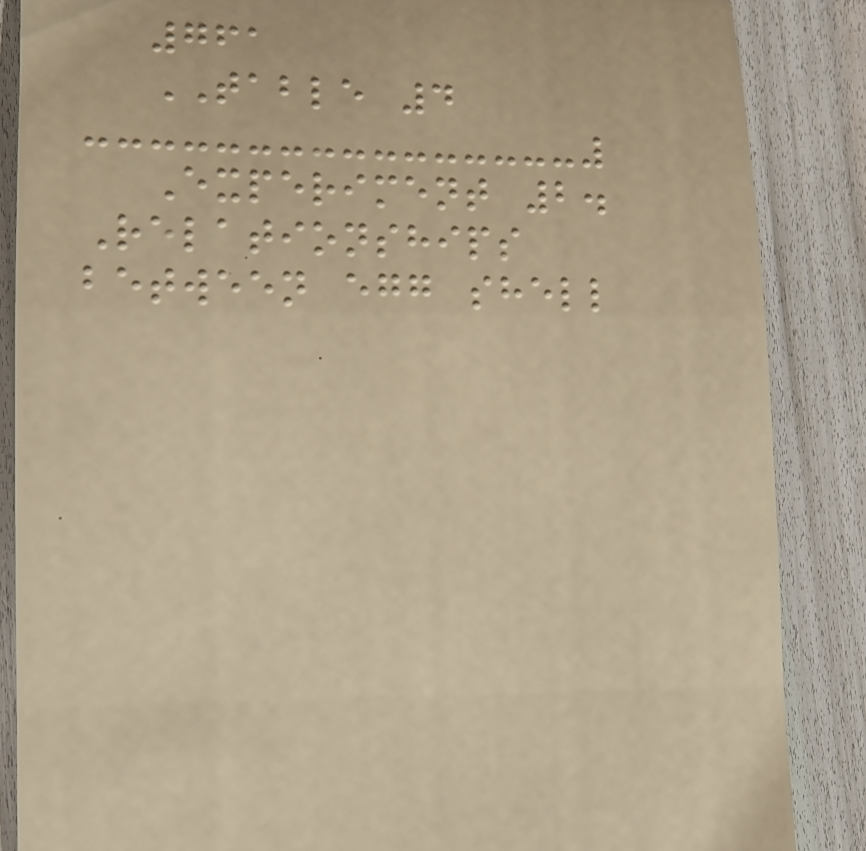761
TABLE 4
Experiment 2.
Relationships
between egg shell
